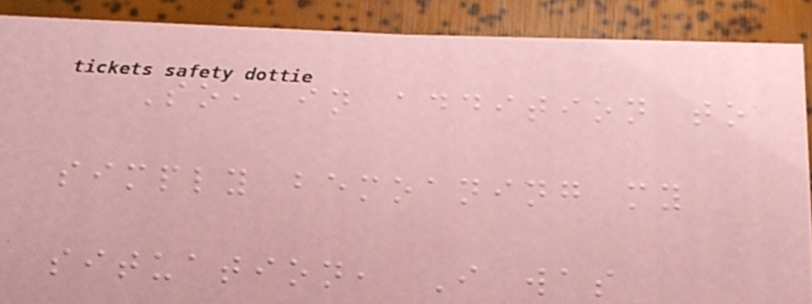So, in addition to
simply bemoaning my
situation, I was
